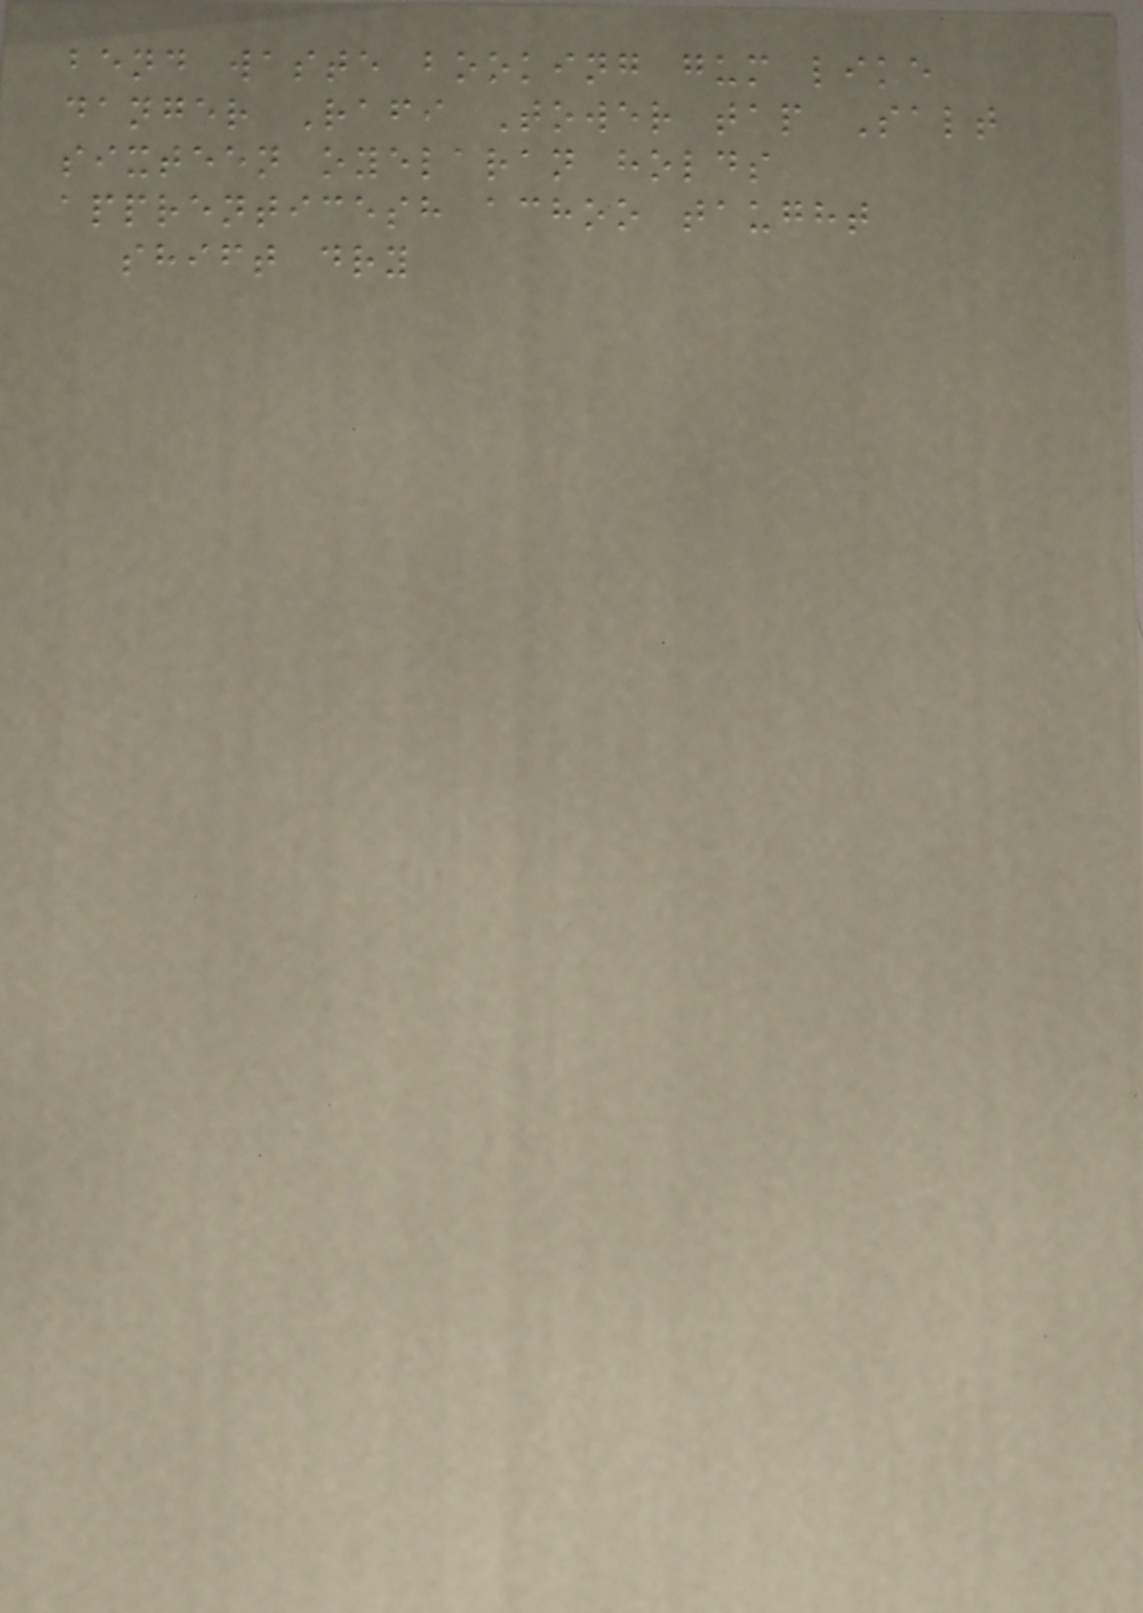bend waste booking gum like
danger Rafi Tower tap Salt
sixteen oyelaran holds
apprenticesh achoo taught
shift dry
